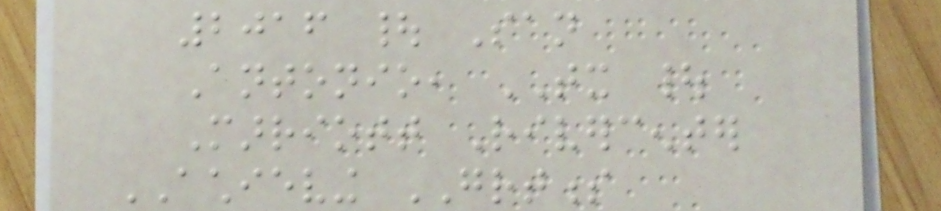2016 | San
Antonio, TX |
Marriott Rivercenter
ACHIEVING GREATNESS
